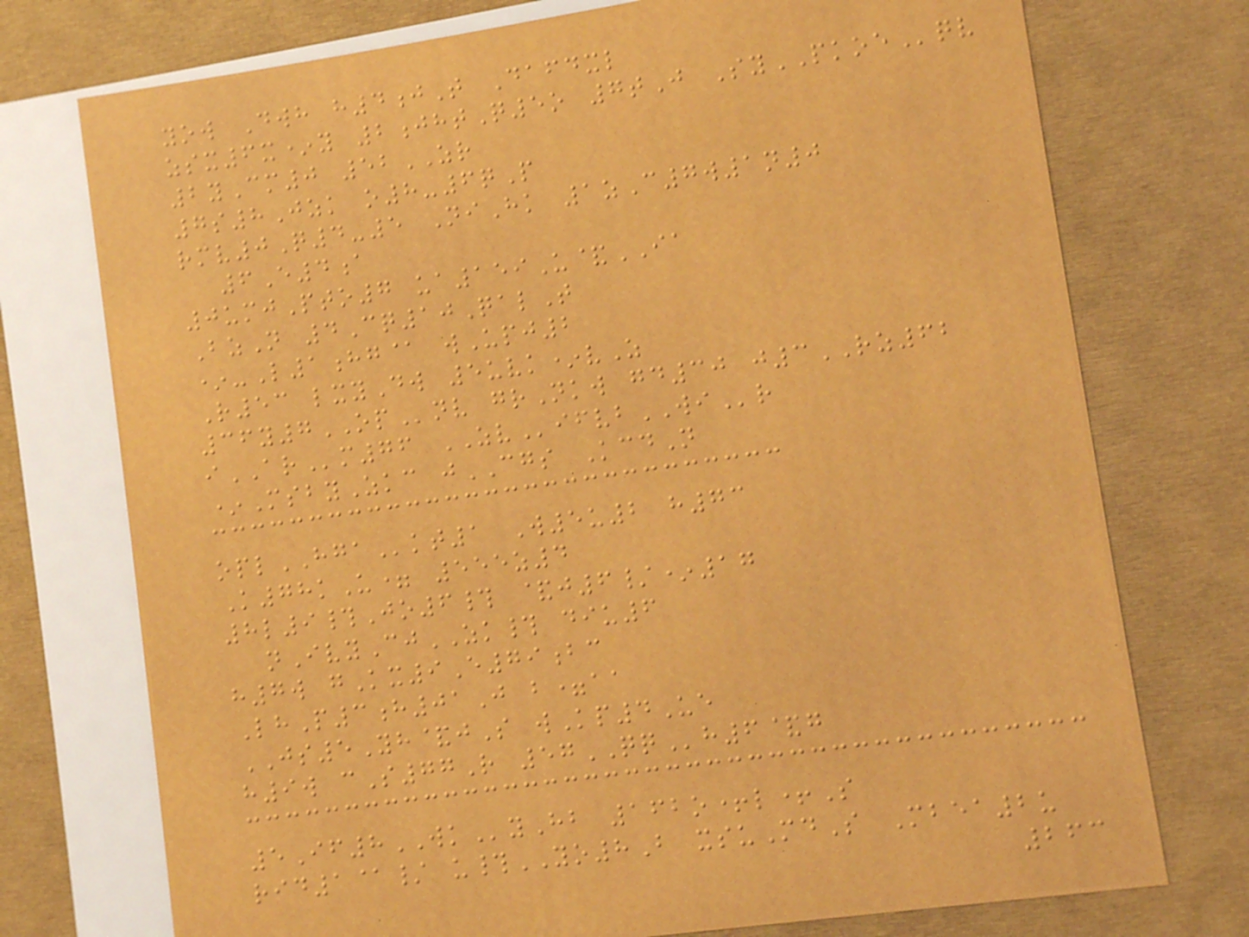yow Dwh h4jT Dafdxl
zsx6x*y 2jhtQ5o 7tJ SyPKOEqv
2yCm0 52ZR
7s8Jzk o8-6qP
rmv0Q4-5 NiHk 1zC7w1n0
6E4a
0umjPto7 ua159U&IA
BzN 4Cq10QalT
*-L1hg@ wUpj2
R53 lxyDw 5uvk*vZ
36y7OPnv grNkw gd30 j3RZ62
iARm76 ZVifvbWIr
*MsbyZkc jCGS KcdN
oplHGAkt1 W5u2 h73
K78kU= 555z4
8l9#Jo6# &j6/*17
nIvyCjZK# diu6
h7w gKx9E79bc
LhP3h01J b=aa
JS5Yh&jS wKp4Ue
h9w cS77R 57QQh6&g
5If8WKyHb 162o+l+S
rid1@/ u#YO8B xsuMdS Mbea2u
263
